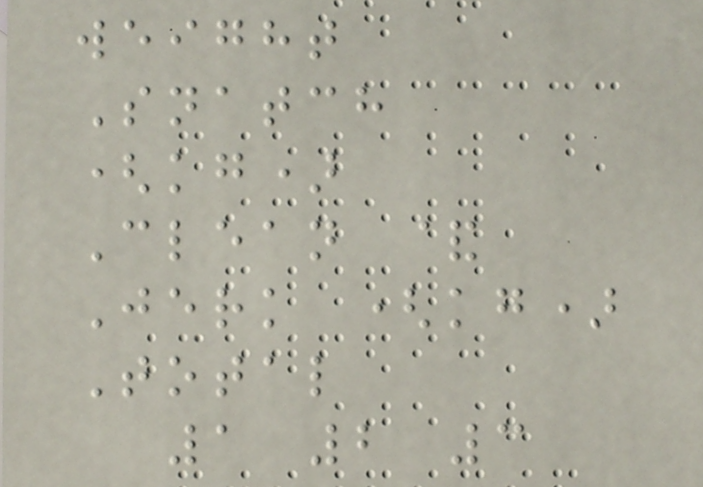weight
Snatch
(kg)
Clean &
Jerk (kg)
Total
1 2 3
